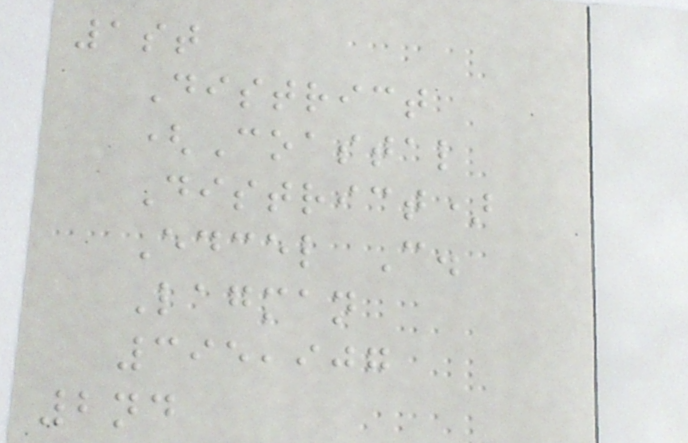1st
District
(Coastal
District)
Edcel C.
Lagman
395,907
2nd
